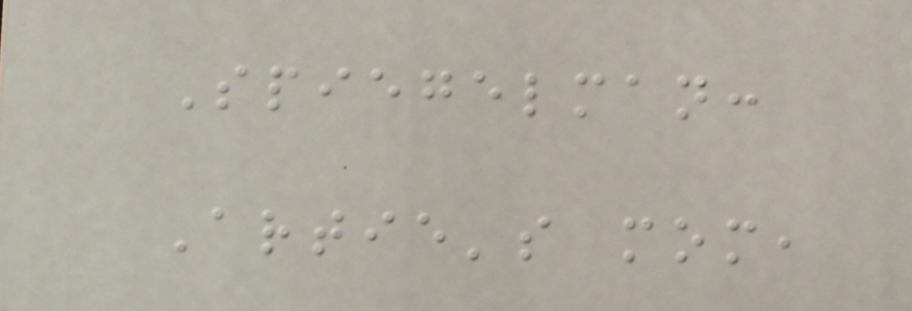Spiegelman:
Artie's mom,
